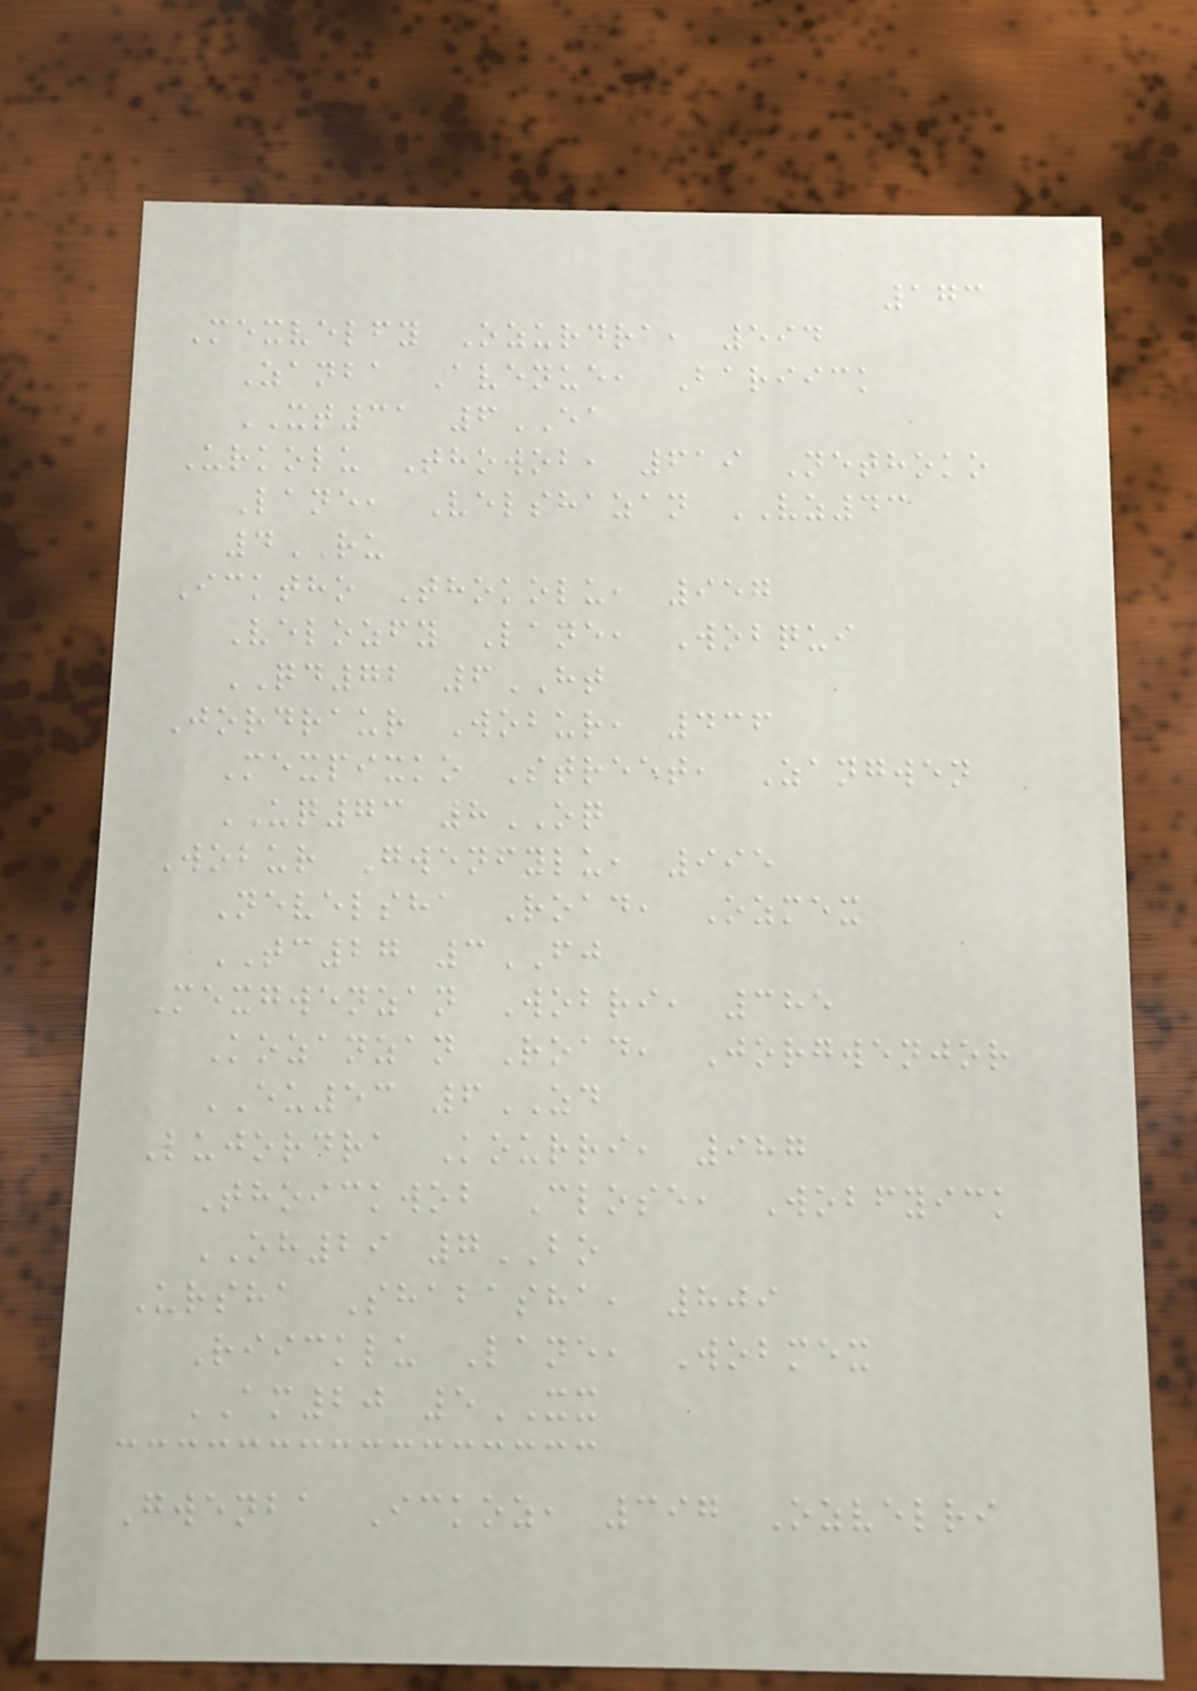173
Mexvelfy Ozurdra, 594
Zanba Avenue, Bariick
XT31 6EA
Urkolu Thowob, 619 Nethoko
Lane, Velshazan VZ43
4RU
Icktho Thokolu, 957
Velozfy Lane, Wobqui
QD72 6HT
Jordraur Wobur, 436
Mexpixko Street, Zangwen
UQ73 8OQ
Wobur Gwenfylu, 995
Nevelsha Road, Ozmex
TC27 3FJ
Mexgwenzan Wobri, 385
Kozanzan Road, Jorgwenjor
EU53 6ZD
Lujordra Kourri, 987
Thoickwob Close, Wobfyick
OH29 7BO
Ursha Shabasha, 809
Riicklu Lane, Wobmex
AM20 5XX
Gwenba Ickoz, 397 Ozvelri
